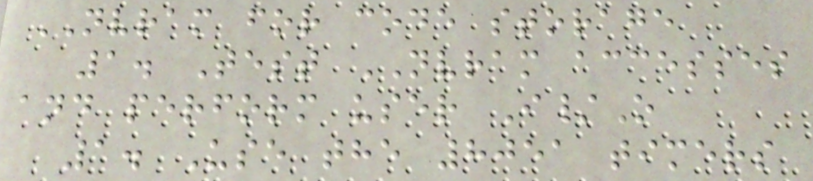NVRAM for code storage
1. Test NVRAM accesses
and perform user I/O
1. Use the 8051 timers
